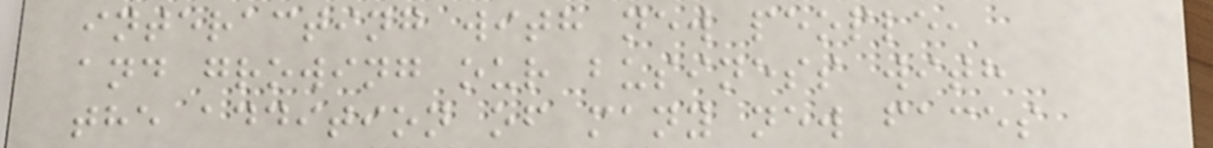interacting with new people,
and growing our business with
the addition of many new faces
